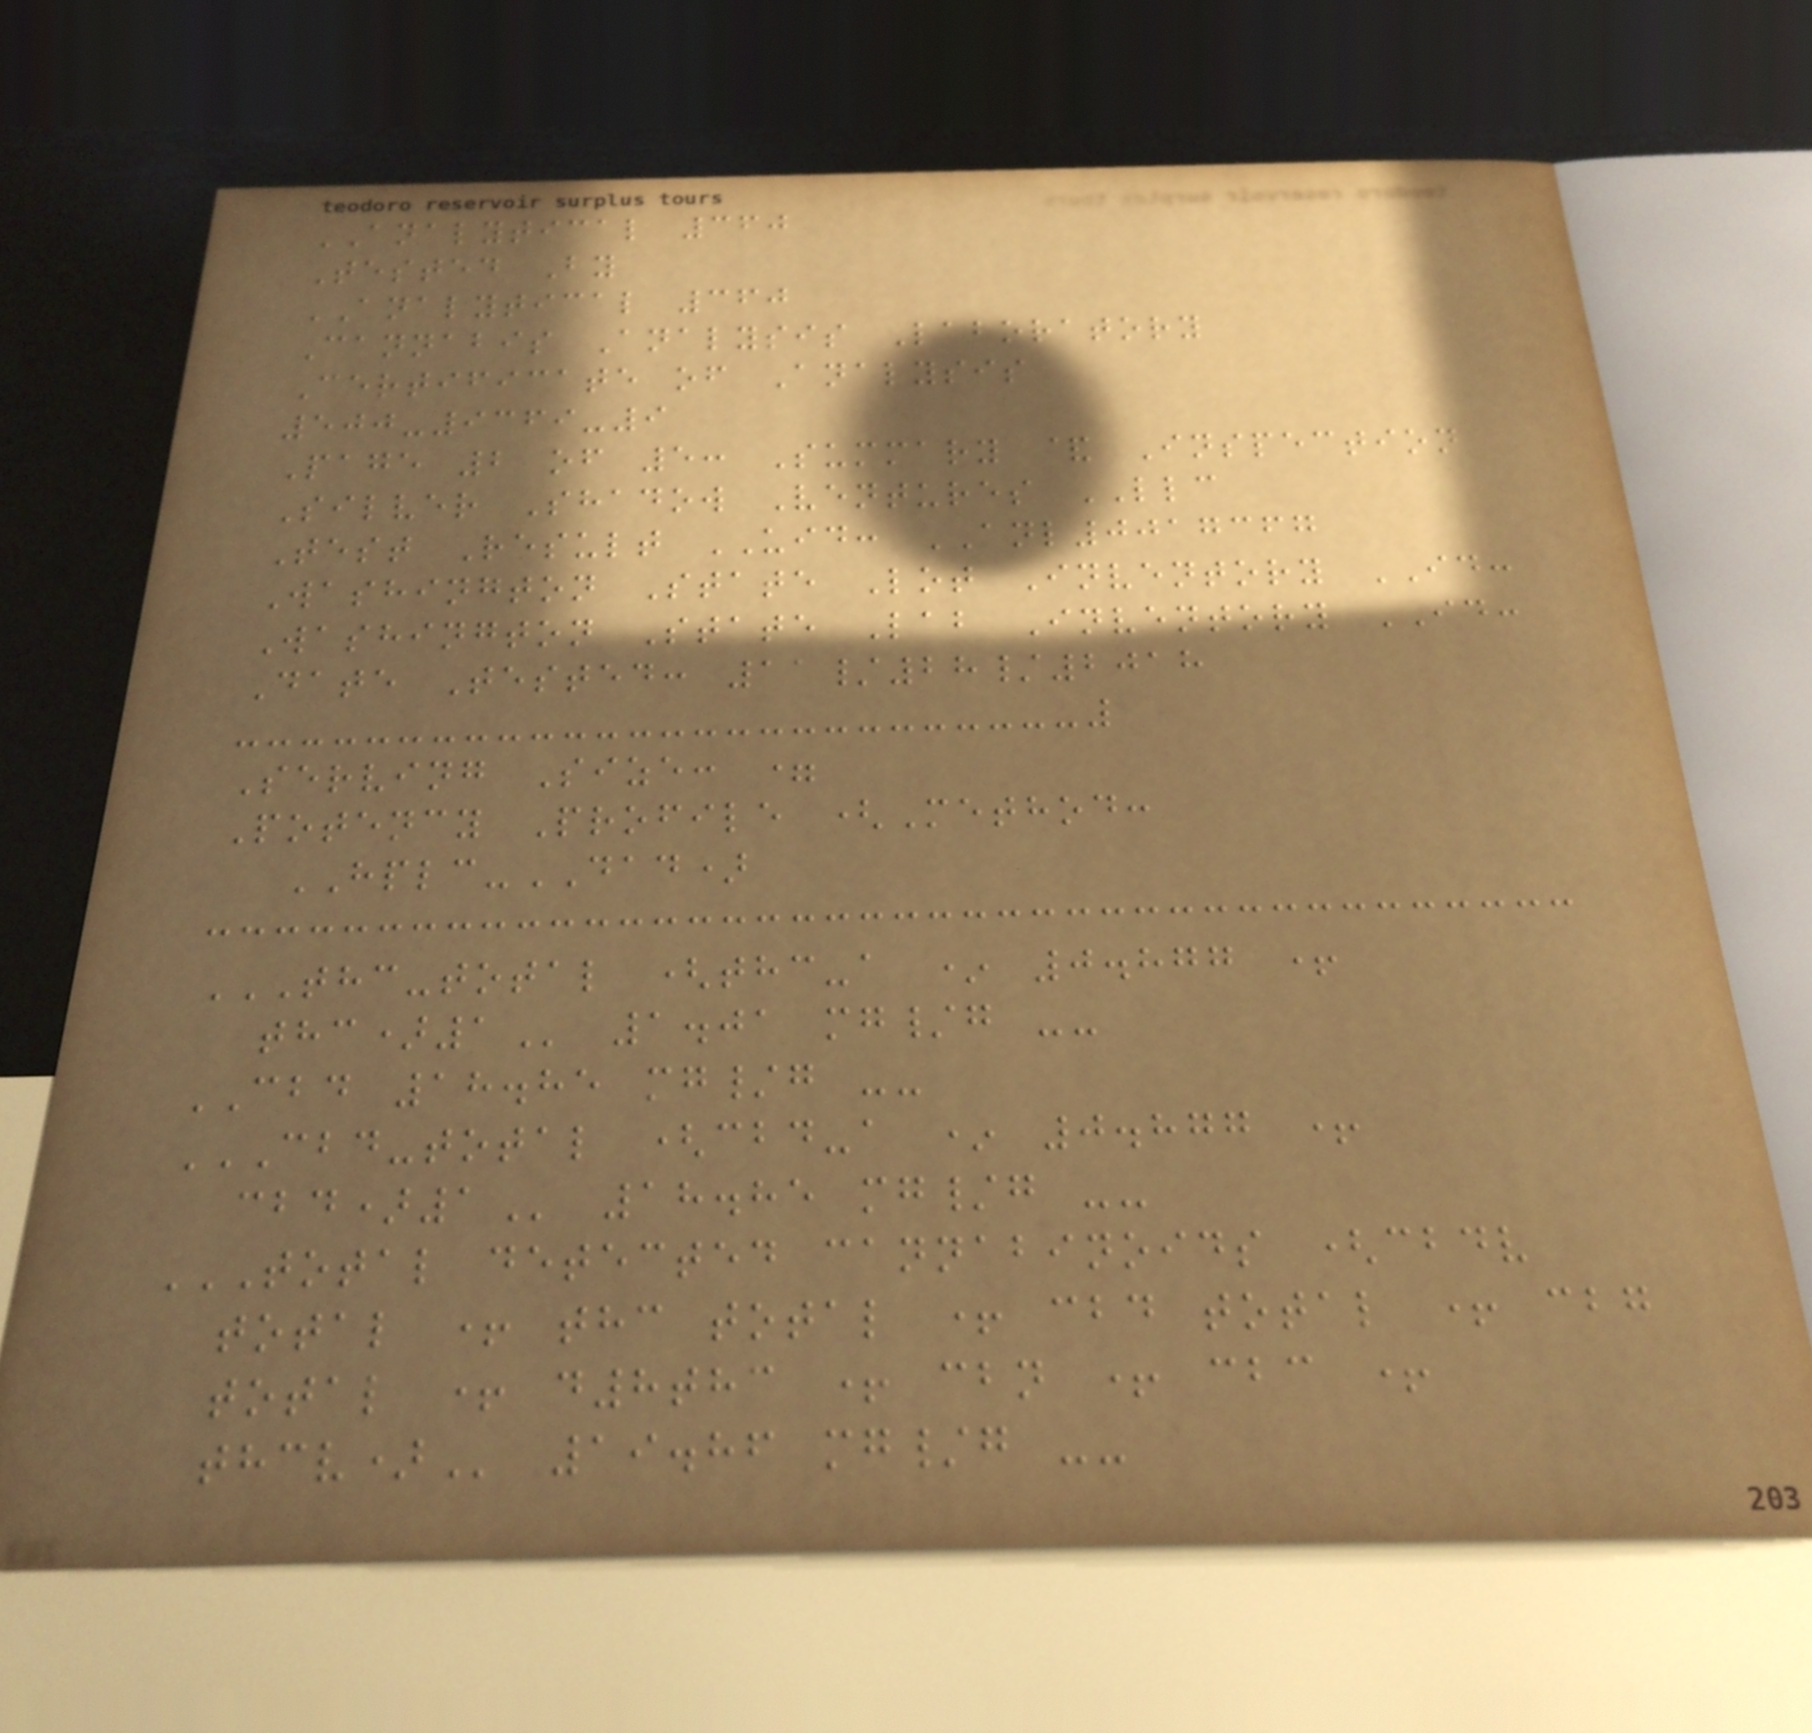ANALYTICAL 360
Tested By
ANALYTICAL 360
Cannabis Analysis Laboratory
Certificate of Analysis
500-9369-9
Page 2 of 5: Summary & Inspection
Silver Shadow Ventures LLC
Test Result UID: ANL0017367
Washington State Lot Inventory ID:
Washington State Lab Inventory ID:
Date Tested: 11/28/2018
Serving Size: =
Potency Profile (Method:
HPLC-DAD)
THC-TOTAL (THC-A * 0.877 +
THC)1 1.01 mg/g --
CBD 18.85 mg/g --
CBD-TOTAL (CBD-A * 0.877 +
CBD)1 18.85 mg/g --
TOTAL DETECTED CANNABINOIDS (CBDV
TOTAL + THC TOTAL + CBD TOTAL + CBG
TOTAL + D8THC + CBN + CBC +
THCV) 19.86 mg/g --
